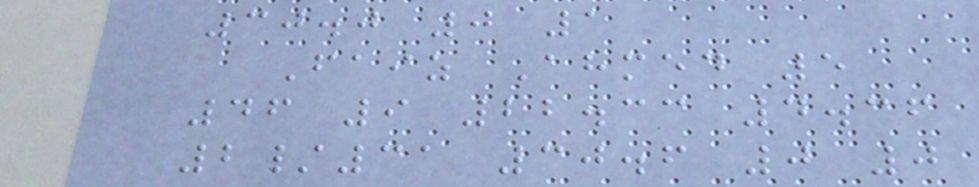30.0 0 1
Faiz Ahmed 5
46 9 22.33 4.36
2/31 30.6 0 0
